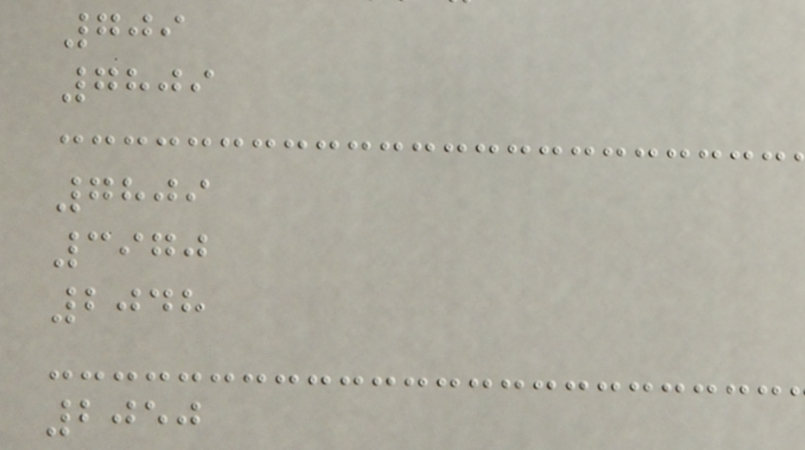709
7809
7809
3970
2048
2050
